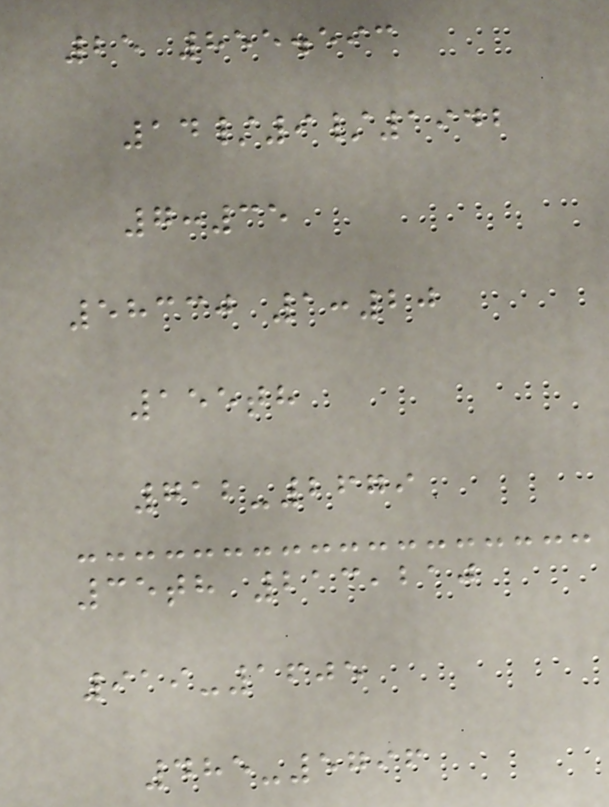25 855.593
14/9/1942
7:35
58330 1:20
155th
712-2679
35th 213,210
919-1605
485-5796
